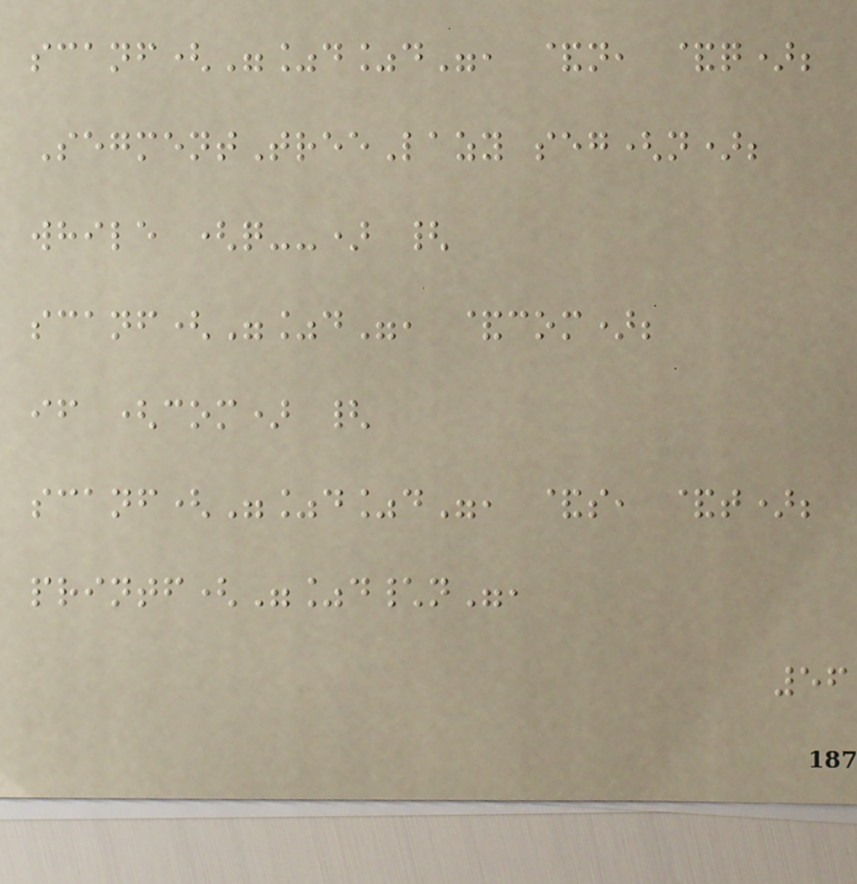scanf("%d%d", &n, &q);
SegmentTreeLazy seg(n);
while (q--) {
scanf("%d", &com);
if (com) {
scanf("%d%d", &s, &t);
printf("%d\n",
56
